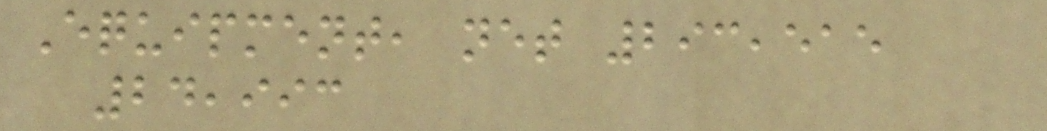Equipment, net 293,515
24,993
